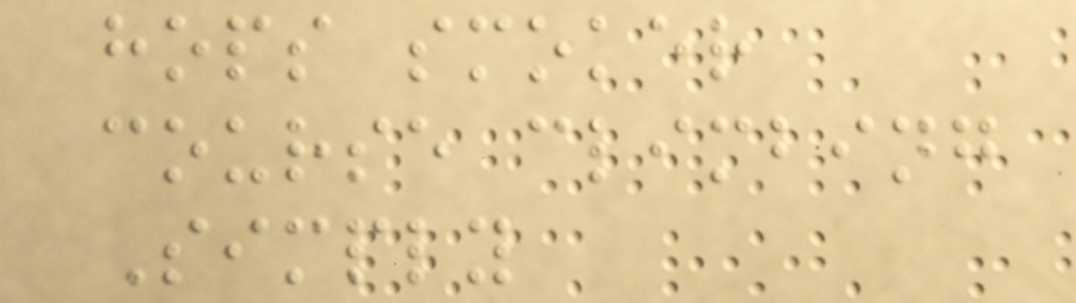hops smoker
course climbing
Simply
